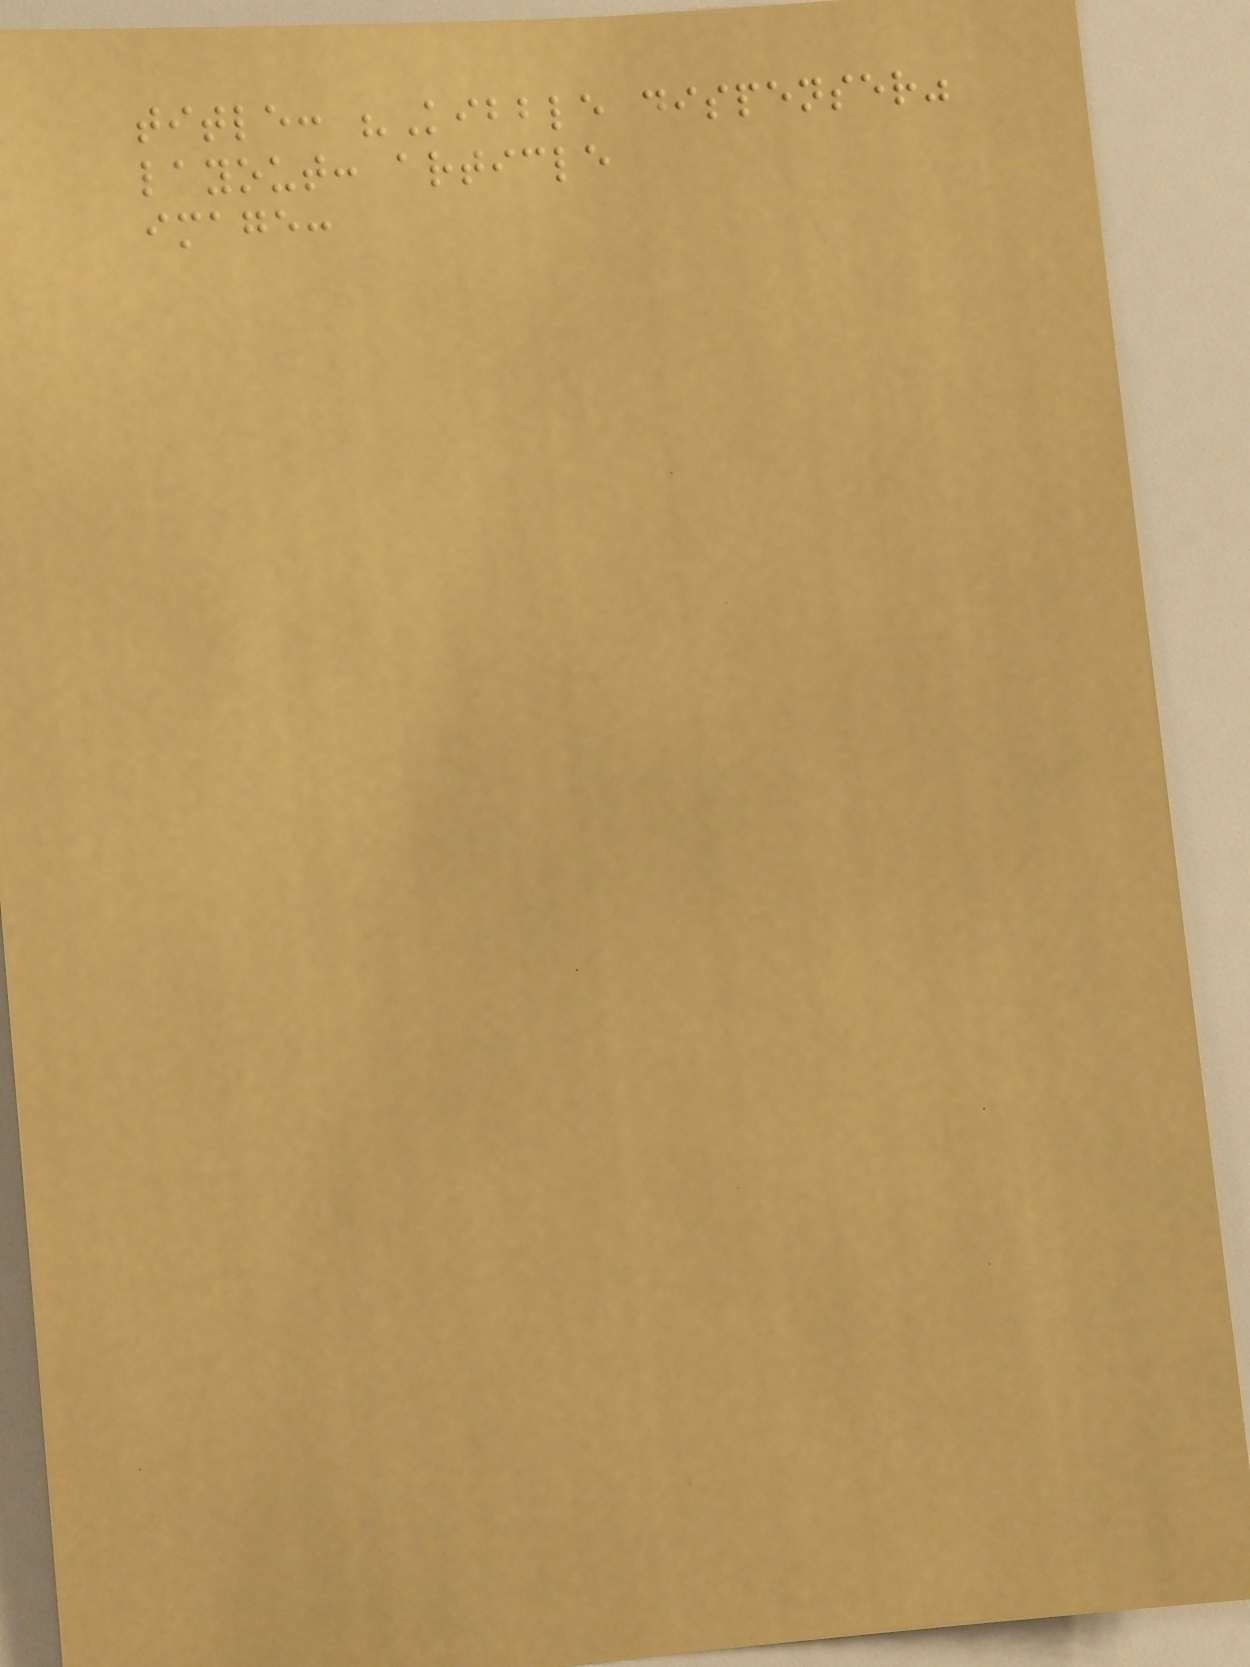title: "Kibble dispenser"
layout: article
image:
